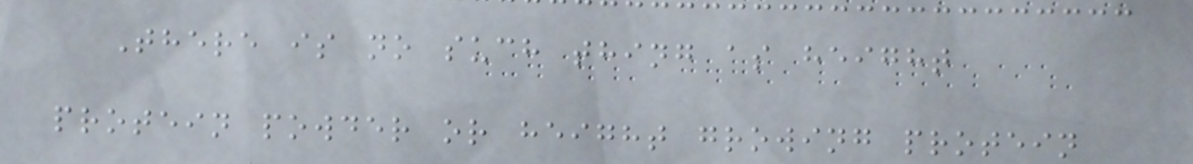There is no such thing as height
protein powder or height growing protein
